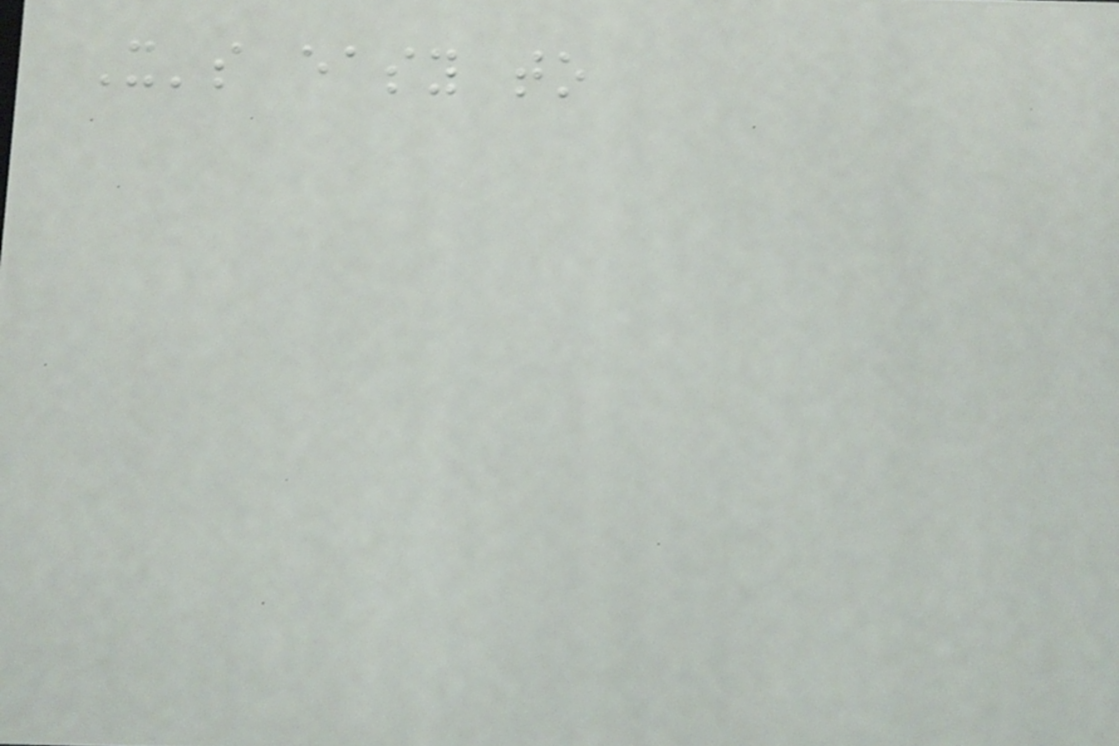It's easy to
